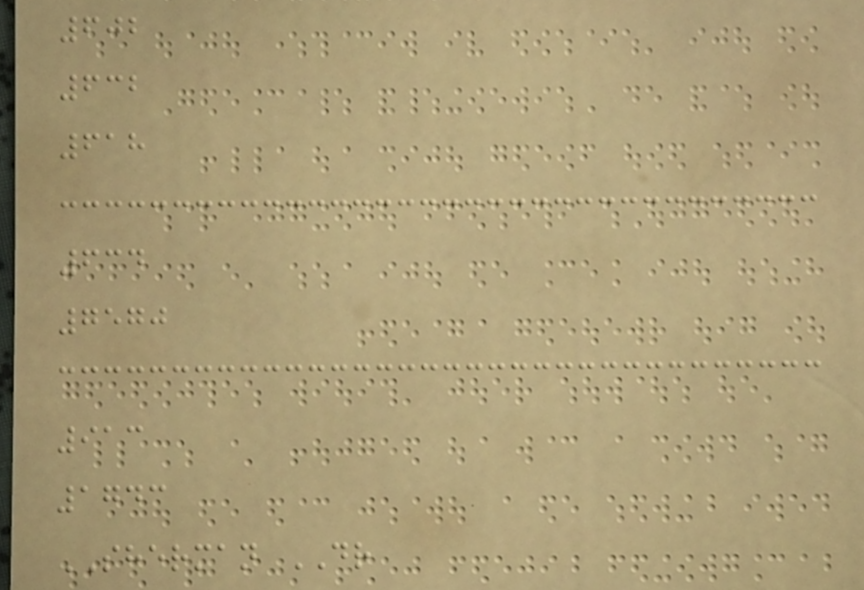602
632
618
634
7570
913
1743
SHERMAN DR
